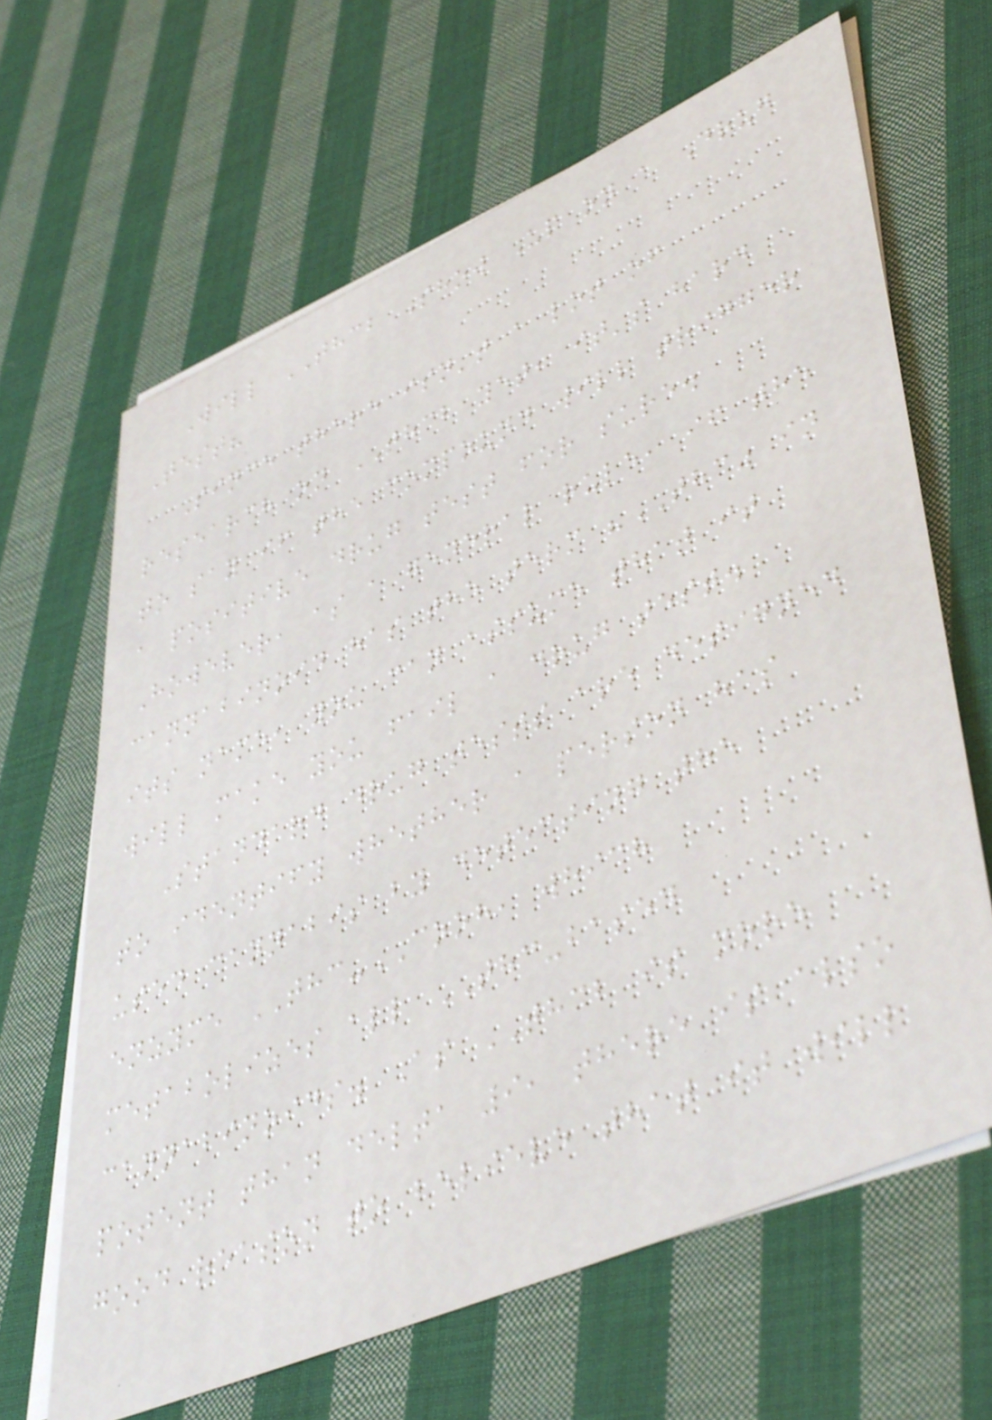Will THCB Show Up on a Drug
Test?
Since there isn't a lot of
research on THCB yet, it's hard
to say if the compound will trigger
a positive drug test for sure.
However, as a general rule, if the
cannabinoid has the term "THC" in
its name, you can assume that it
will make you fail a drug test.
Standard drug tests are designed
to identify whether a person has
used cannabis by detecting the
enzyme THC-COOH, which
metabolizes all THC-based
cannabinoids. As THCB is more
potent than delta 9, there is also
good reason to believe that it will
